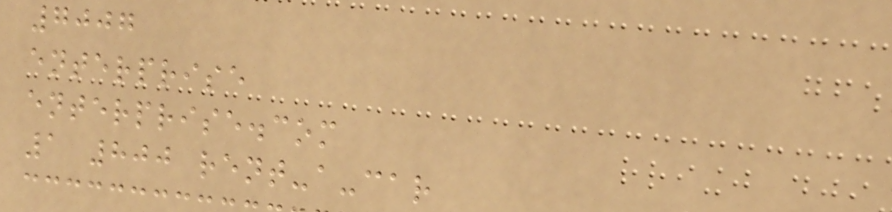7007
enterprise
enterprise.com
1 800 rent-a-car
